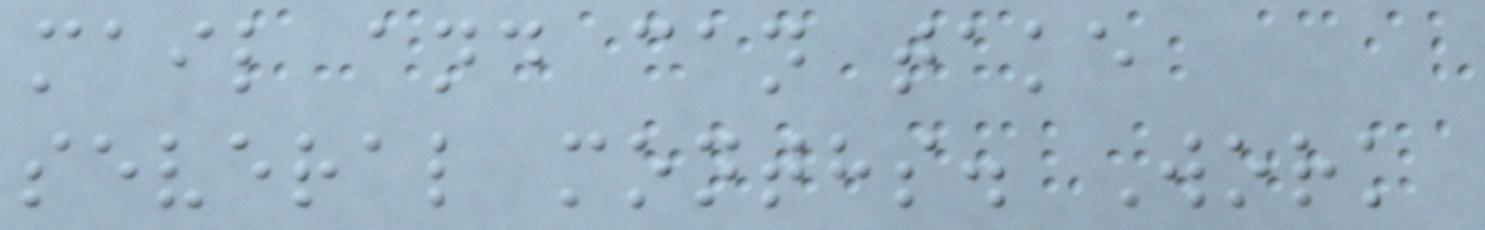mail and can take
several months. Work
